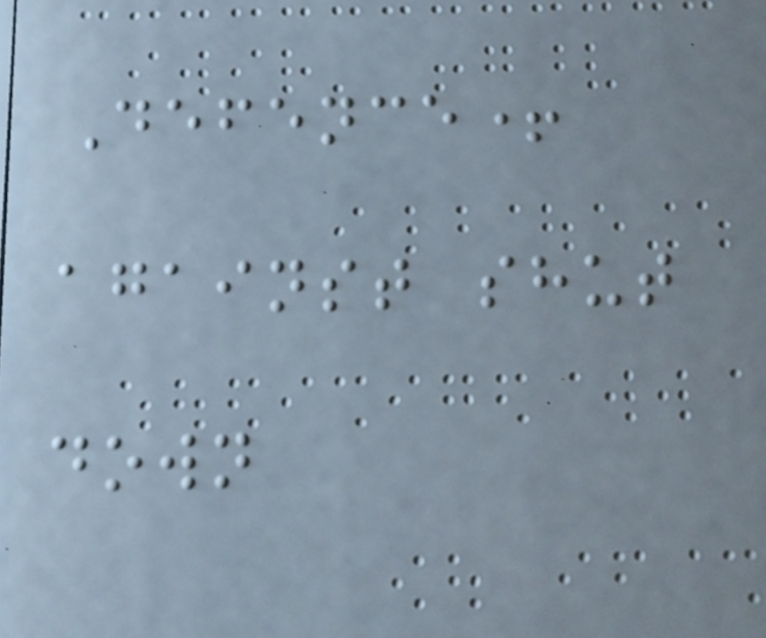Defence+
against shut
down
